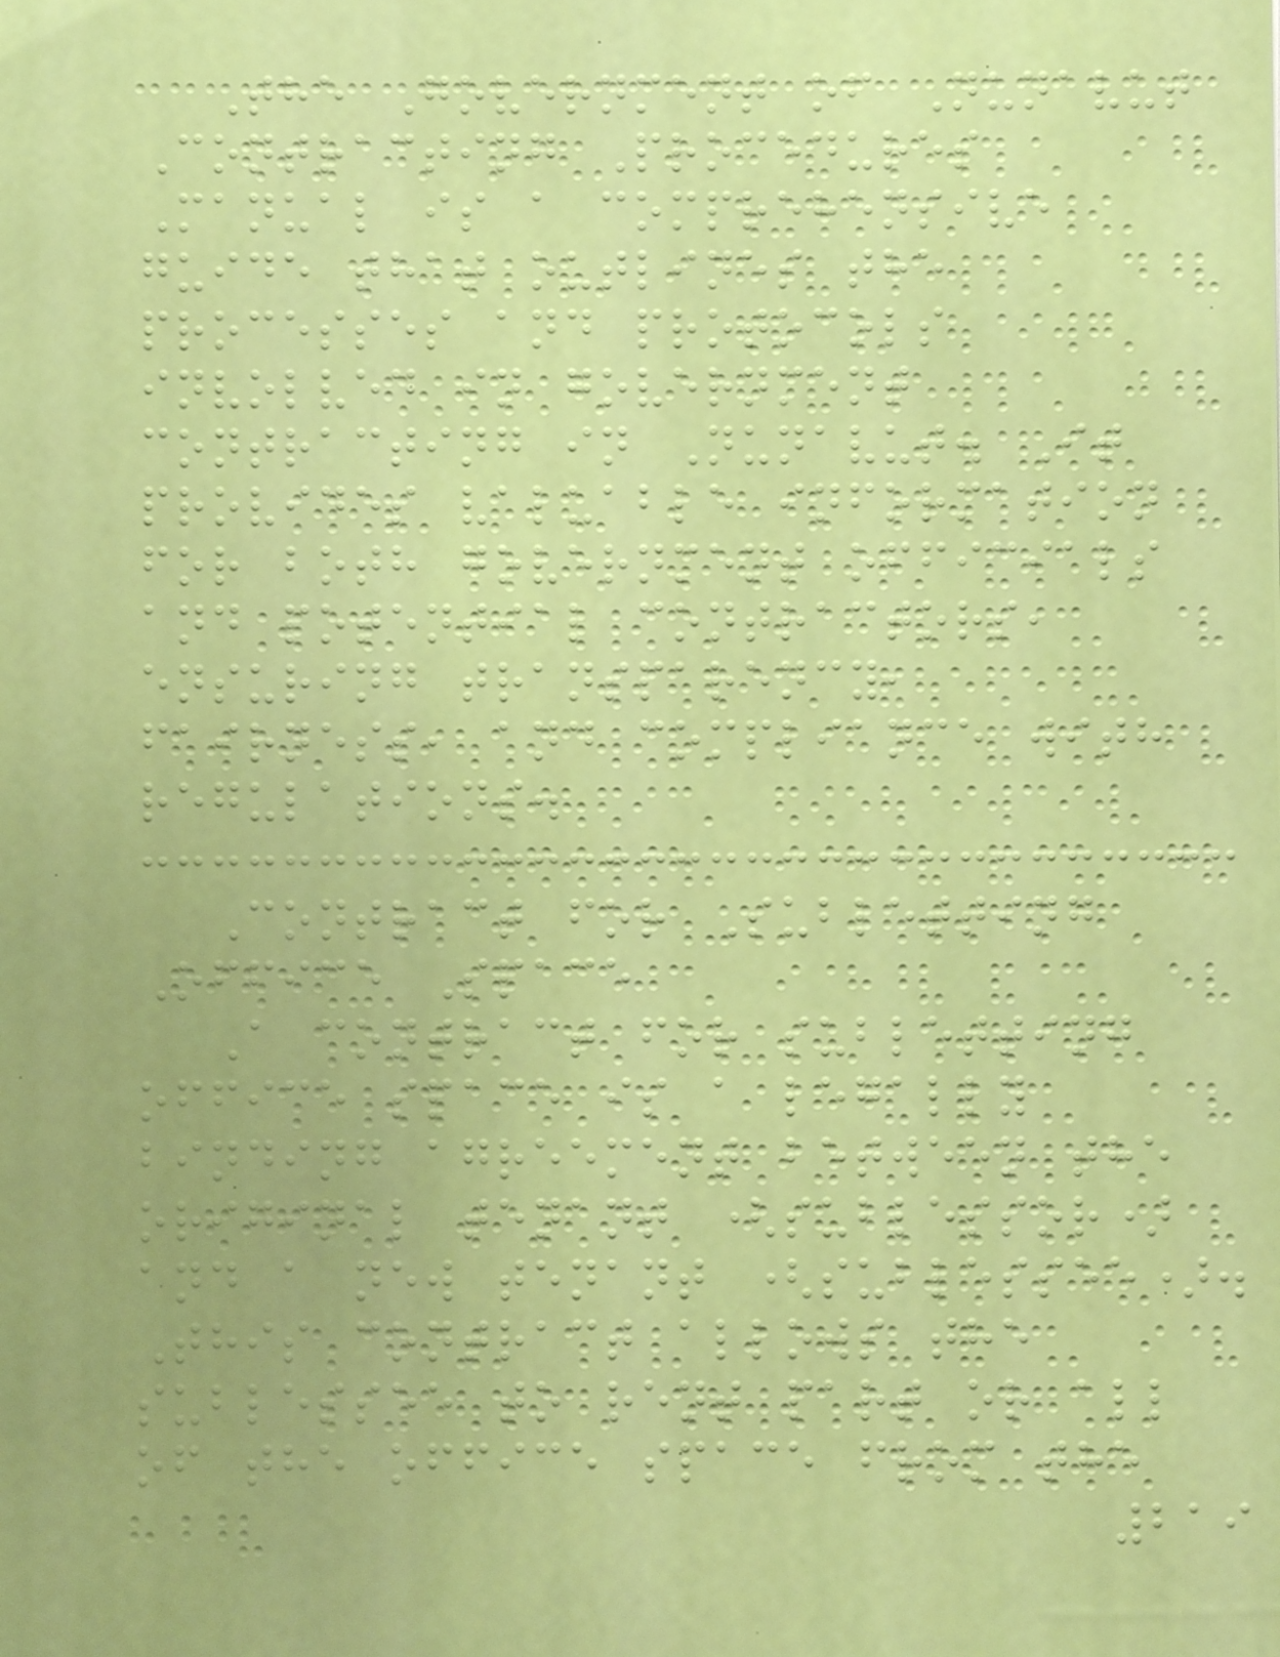The Government of Nunavut
Contracting Procedures
Manual is a comprehensive
guide that outlines the
processes and protocols
involved in government
contracting in Nunavut. It
provides valuable information
for both government officials
and potential contractors,
ensuring transparency,
fairness, and compliance with
regulations.
Contract for Subletting
Office Space
A contract for subletting
office space is a legally
binding agreement between the
original tenant (sublessor)
and a new tenant (sublessee).
This contract allows the
sublessee to rent part or all
of the office space from the
219
